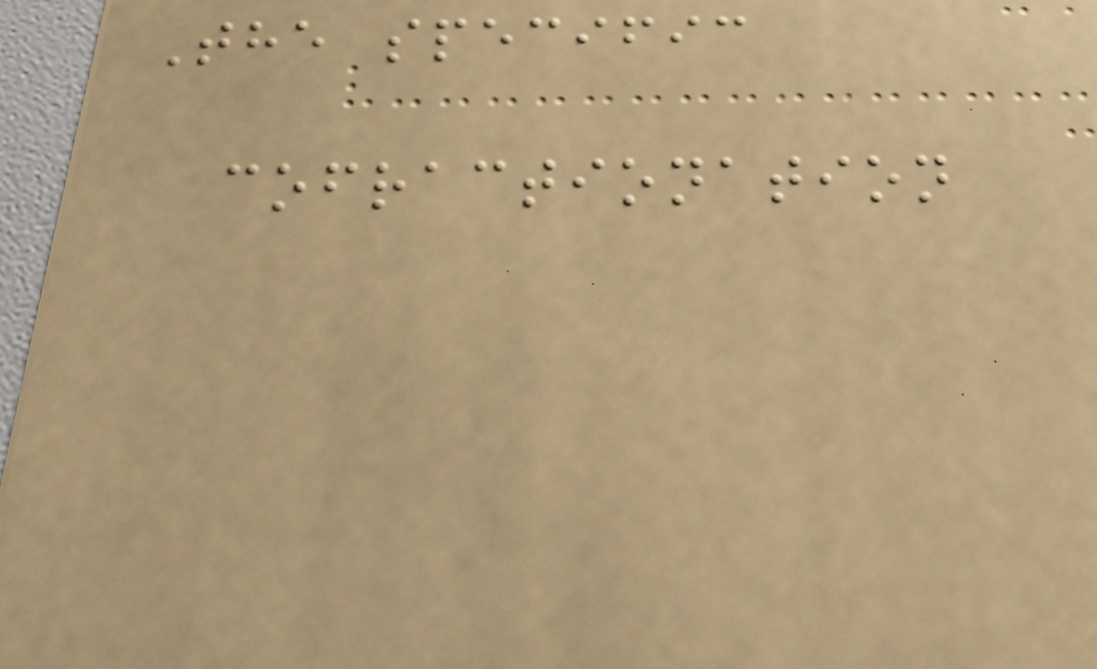The specific
cofractionation
